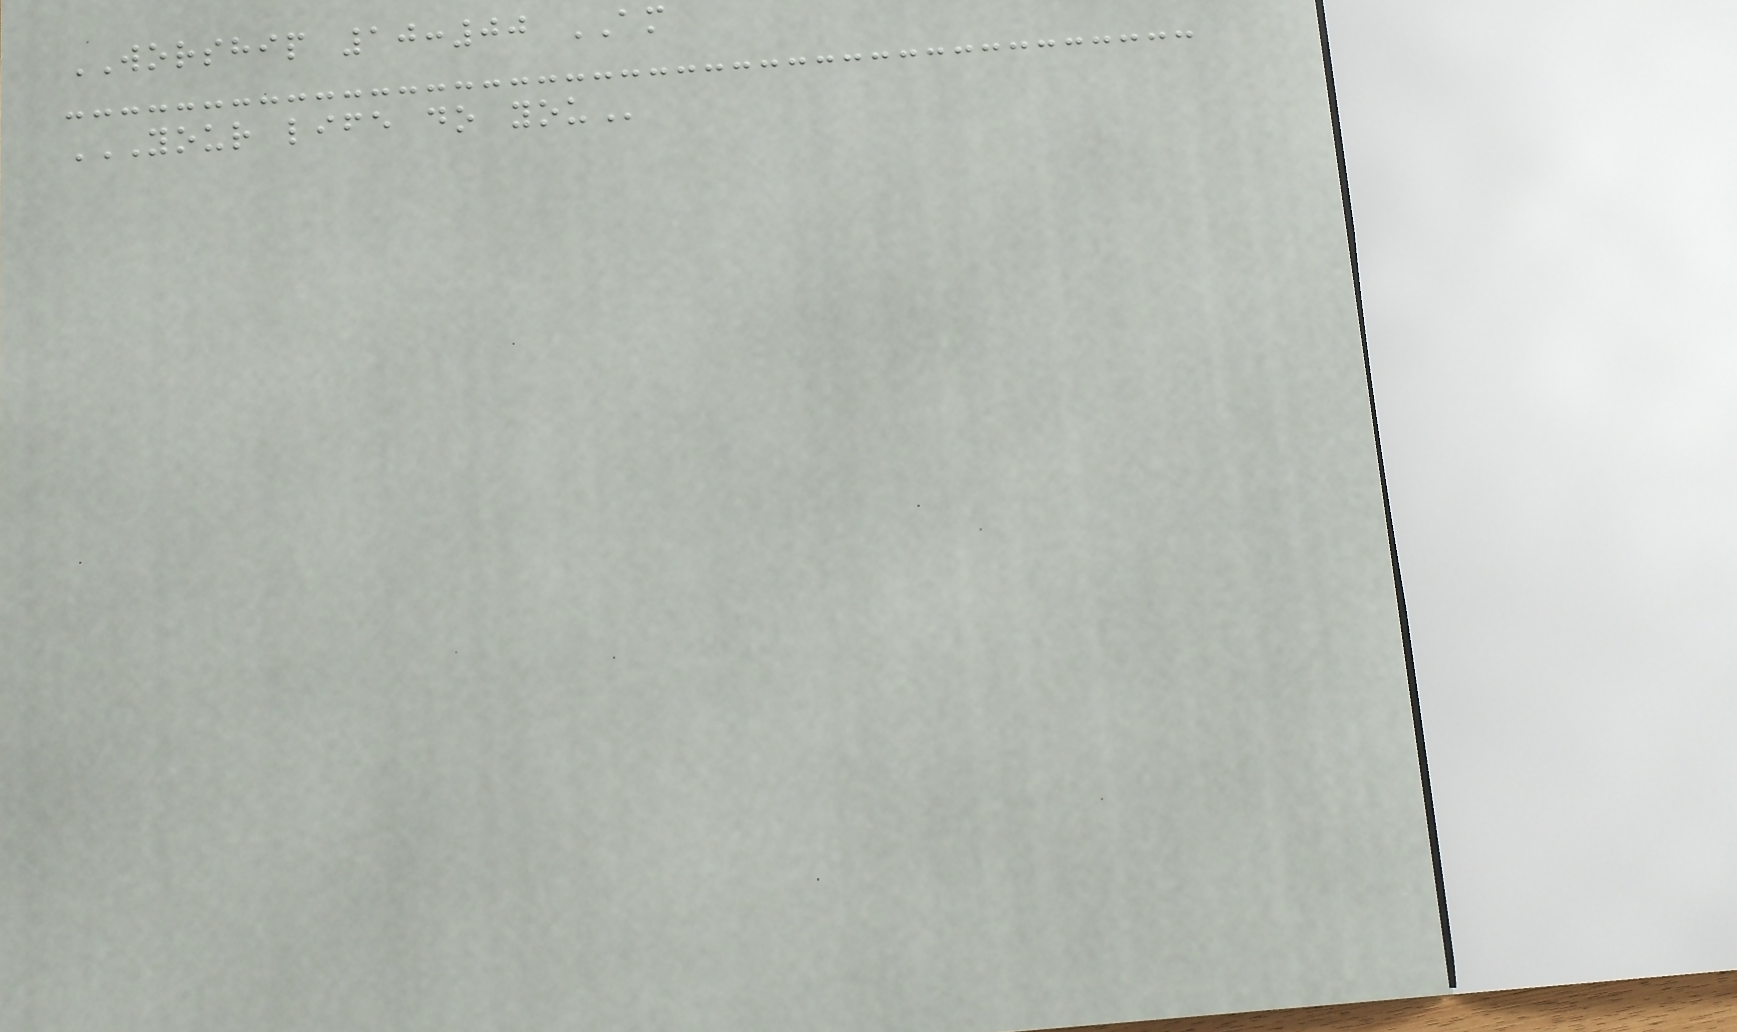WORSHIP 10:00 AM
YOUR LIFE DO YOU
